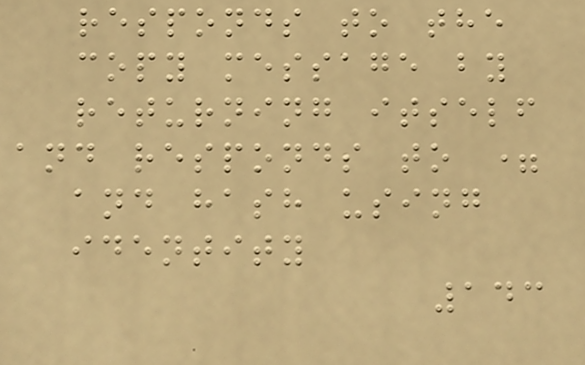responds to the
copy message by
returning itself
and responds to =
and hash using
identity
143
